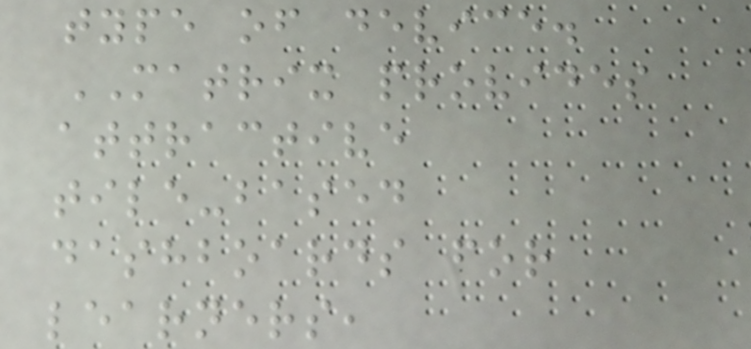type of device.
MATRIX provides
attractive
tile-based
dashboards for
learners,
